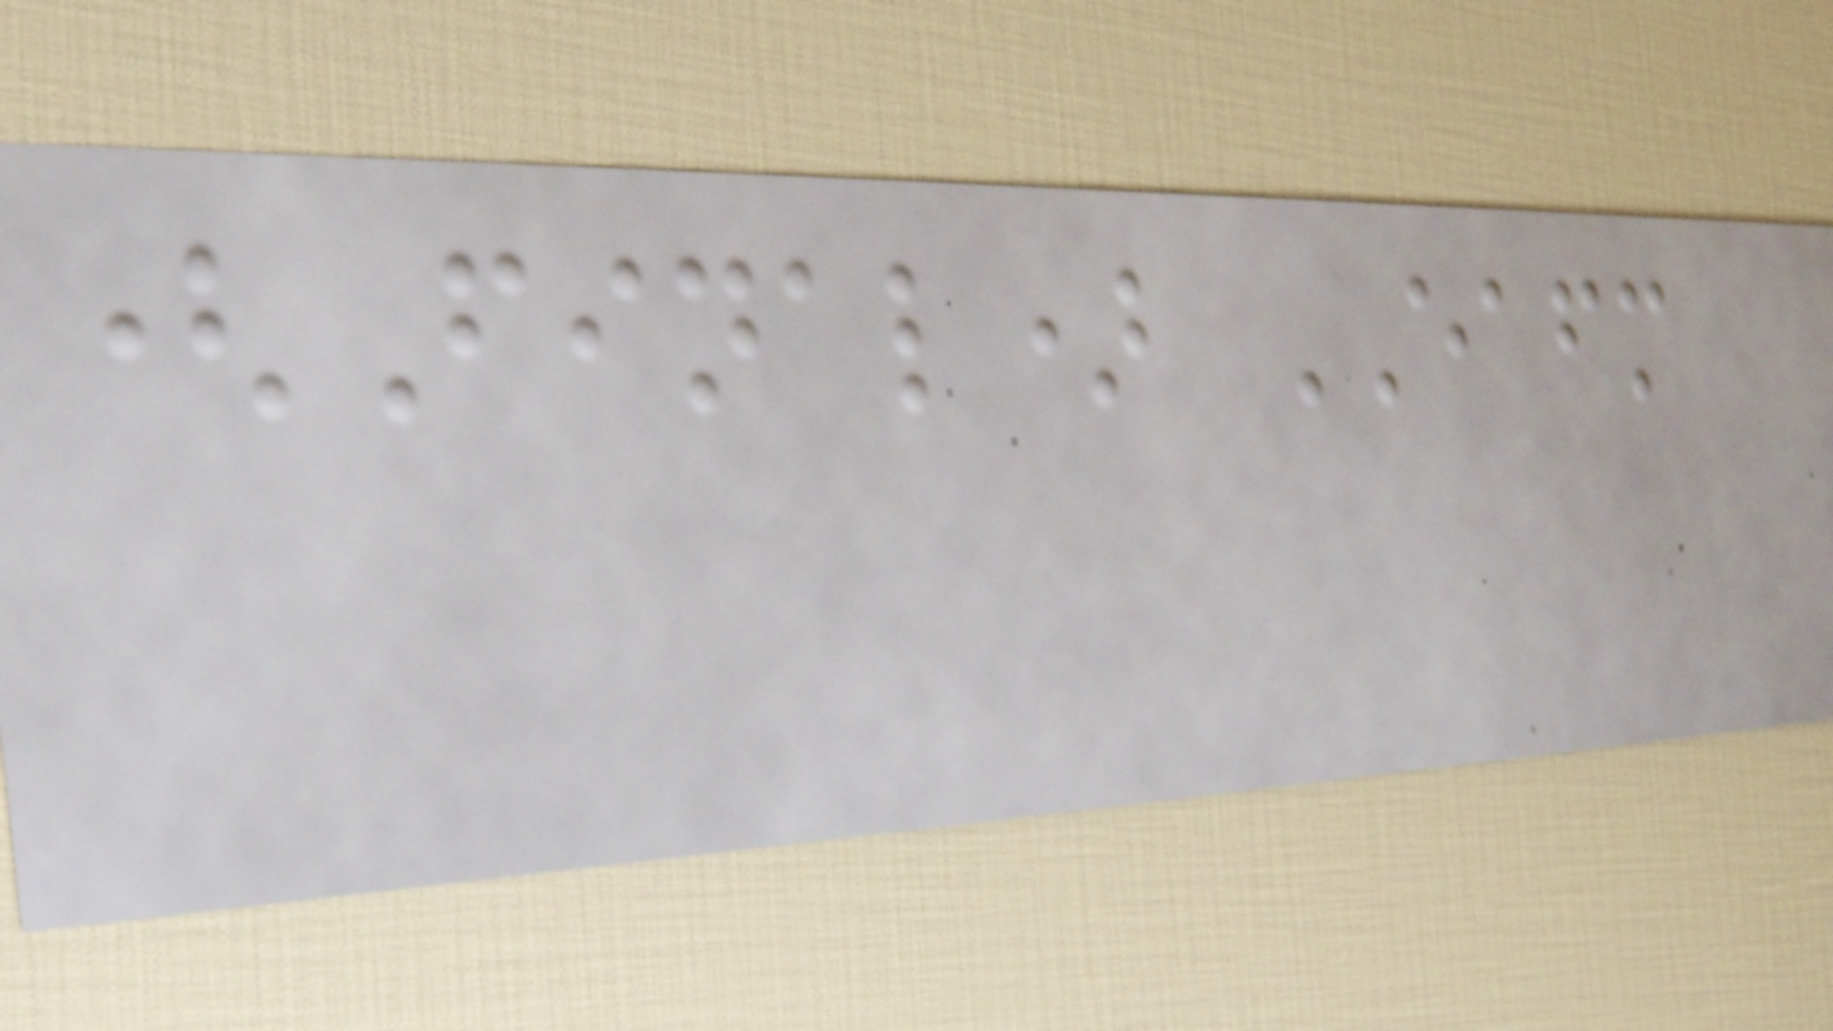(Final) EAFM
